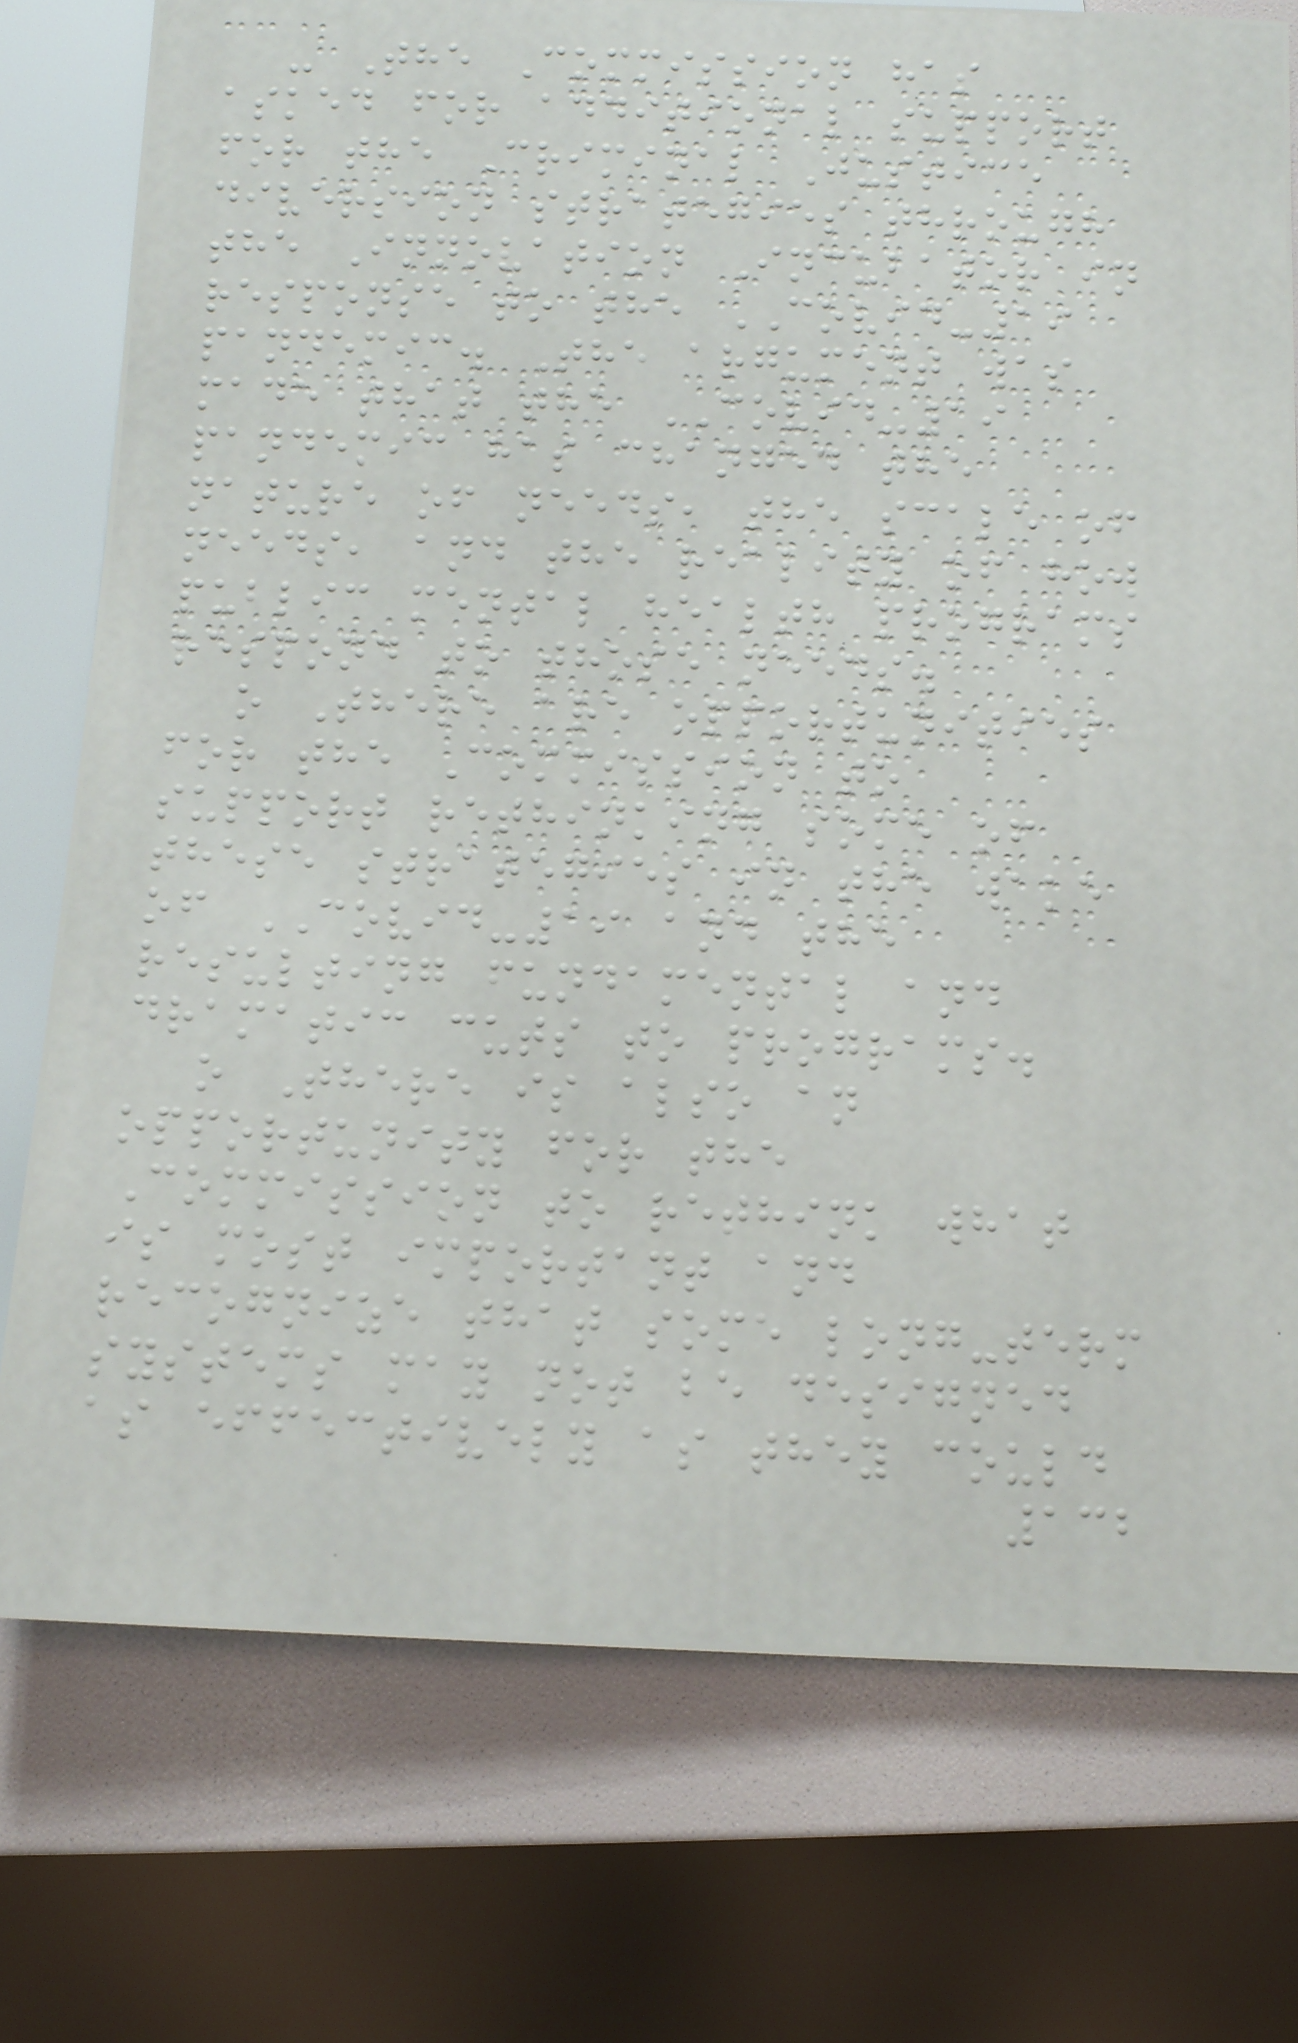- The Commission has
asked for additional support
for the Criminal Justice
diversion strategies through
the Innovation Incubator in
response to the COVID-19
pandemic. The argument was
made that the COVID-19
pandemic has changed the
nature of needs, the scale of
needs, and the reality of how
public mental health programs
respond to those needs.
o There are opportunities
for the Commission to
support rethinking some of
these strategies in the wake
of COVID-19 and the
resulting fundamental and
dramatic cuts to programs.
o There is also an
opportunity for the
Commission to rethink what
is most important and
recognize that some long-term
systems may not be designed
as effectively as they could
132
